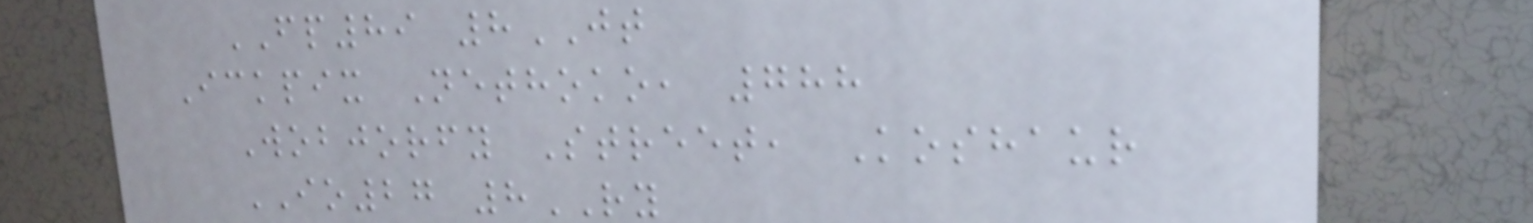FP89 8JT
Ickpix Nethoko, 788
Wobjorfy Street, Koshaur
IO27 8RY
